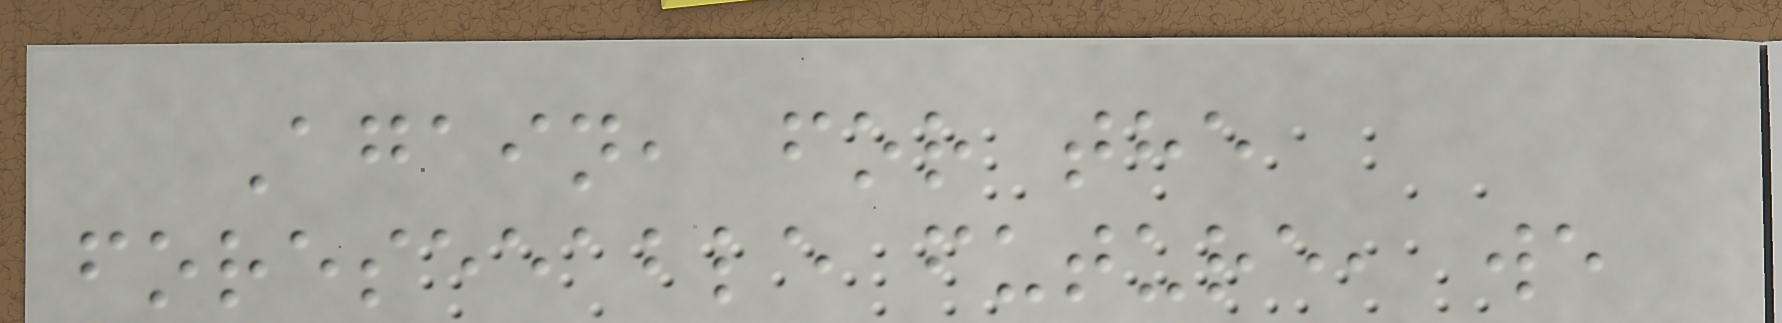Again, for the
foreseeable future, we
